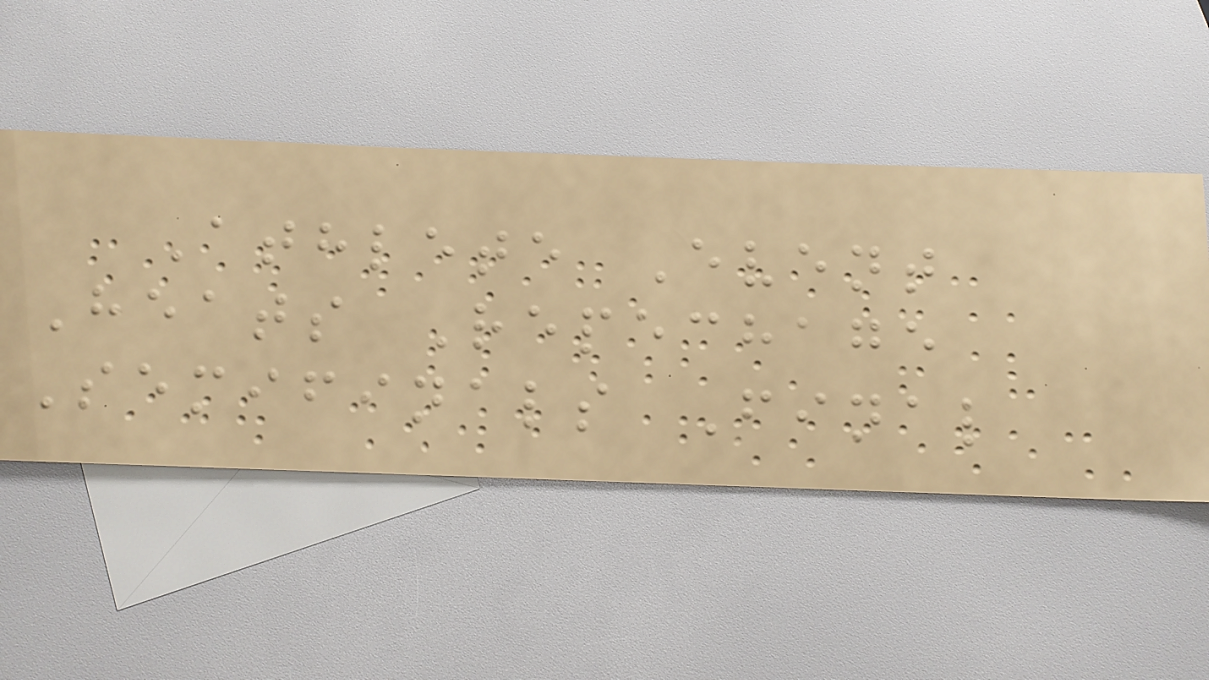Athlete Event
Heats Repechage
Semifinals Final
